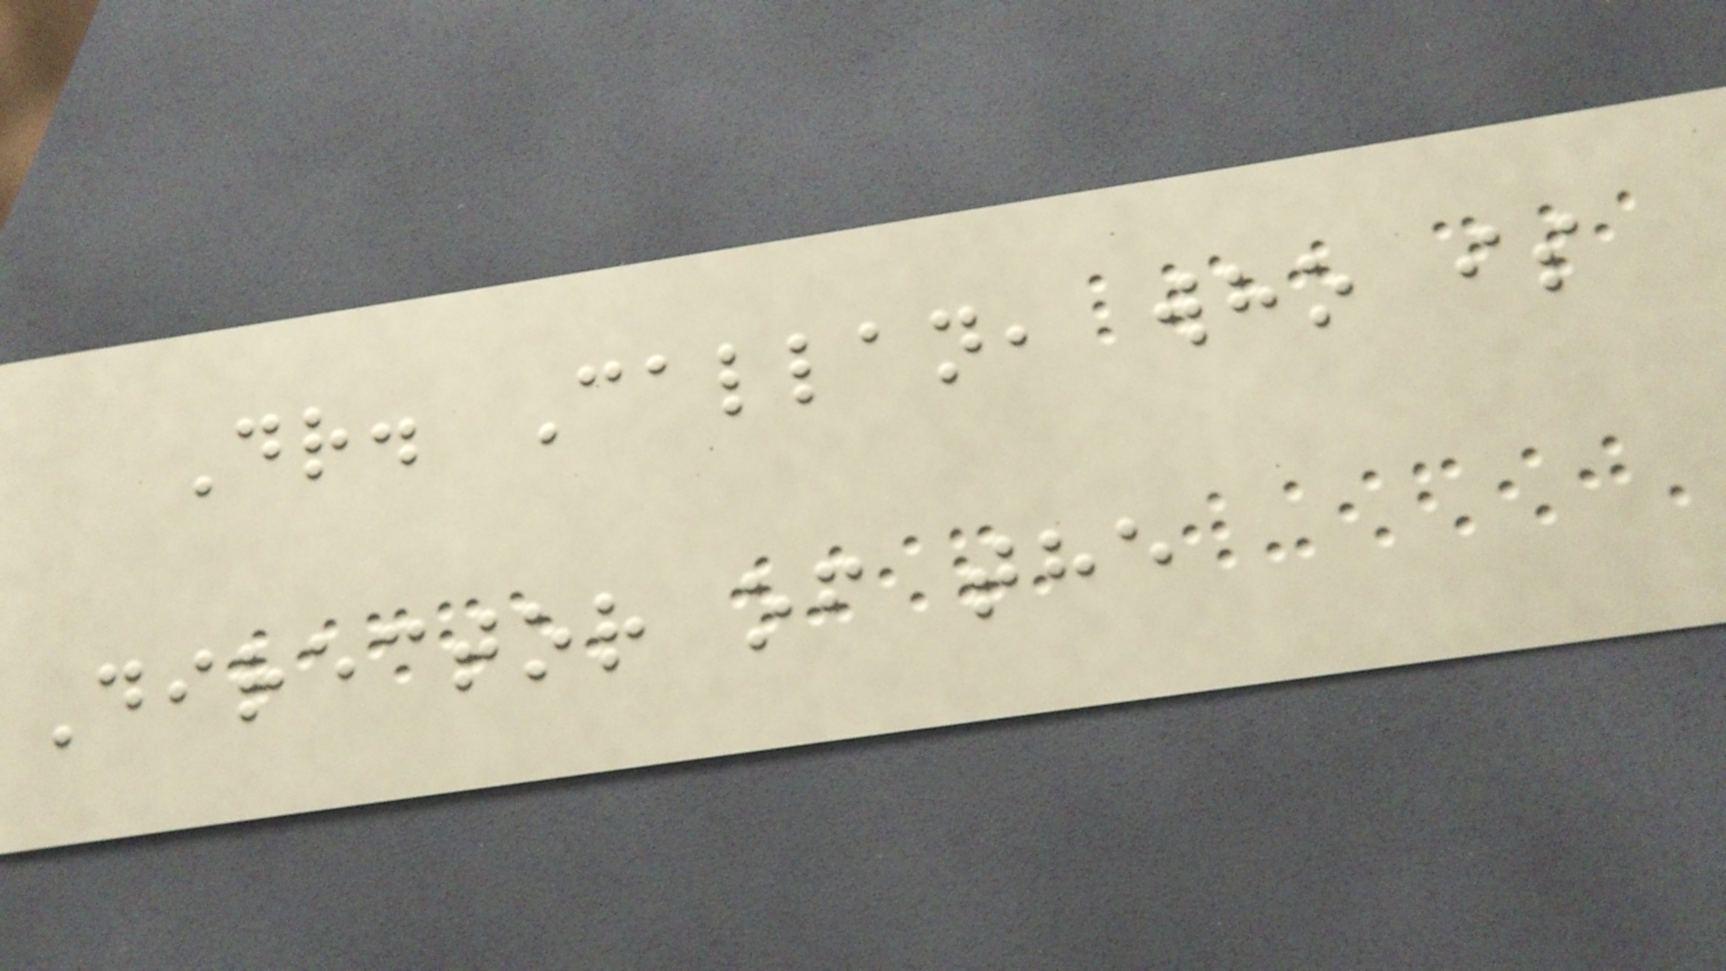Dr. Callan, who is
Director of the
